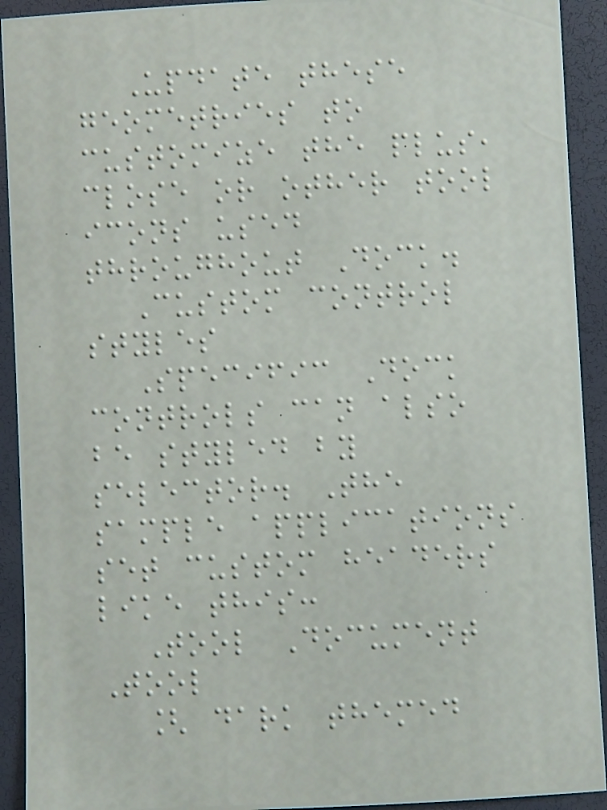Update these
geometries to
customize the plus,
close or other tool
icons used
throughout Dock.
Custom control
styles
Specific Dock
controls can also
be styled by
selector. The
sample applications
set custom headers
like this:
Tool Document
Tool
[ dark themed
